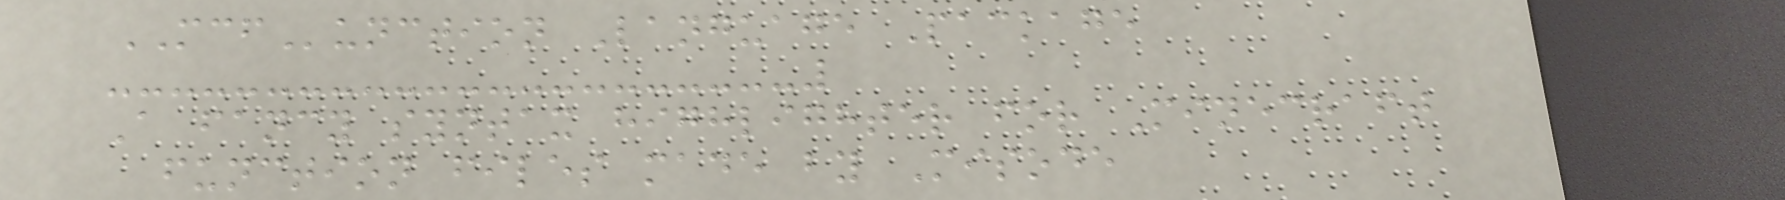MCFunction Language Package
A fancy syntax highlighter for Minecraft
function files made by Misode
